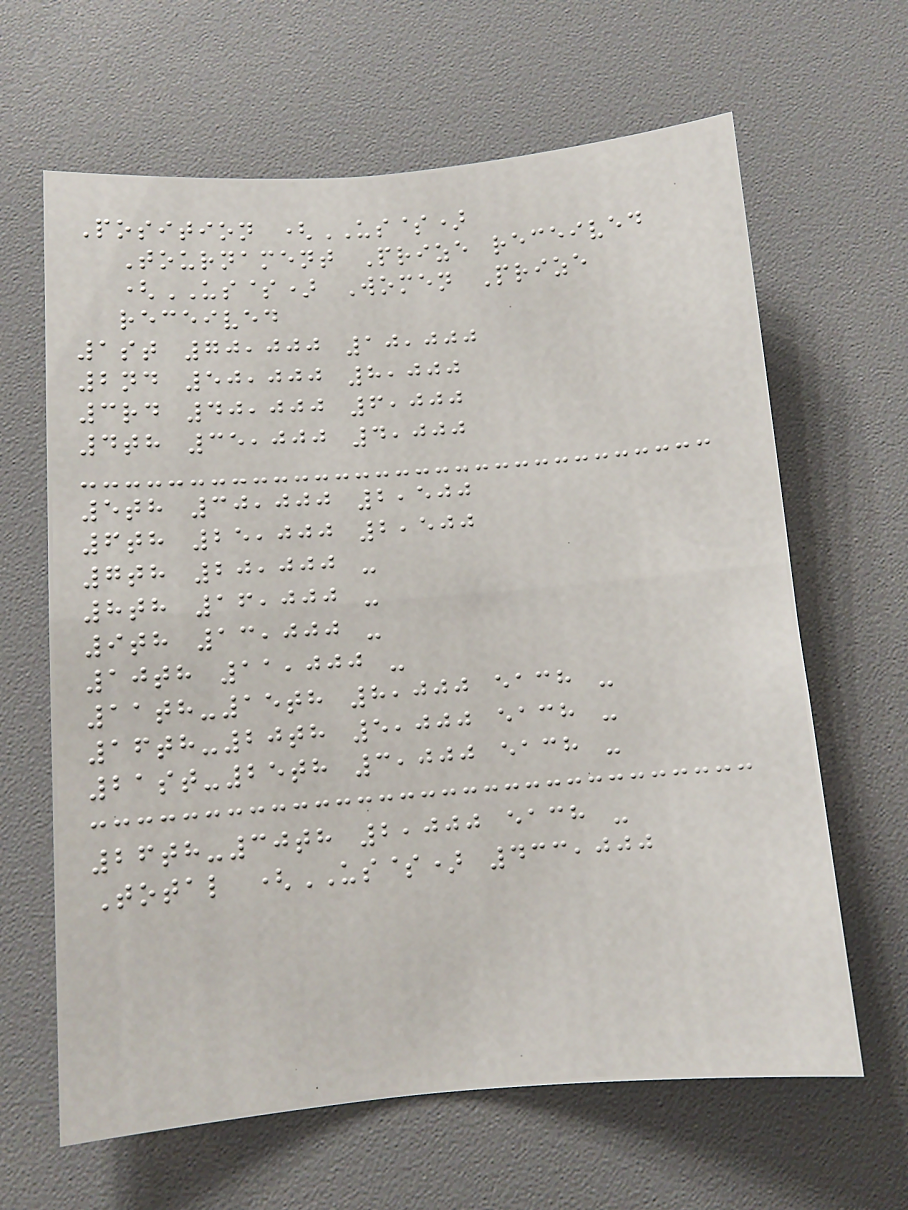Position (US$)
Tournament Prize received
(US$) Women Prize
received
1st 70,000 10,000
2nd 50,000 8,000
3rd 40,000 6,000
4th 35,000 4,000
5th 30,000 2,500
6th 25,000 2,500
7th 20,000 -
8th 16,000 -
9th 13,000 -
10th 11,000 -
11th-15th 8,000 each -
16th-20th 5,000 each -
21st-25th 3,000 each -
26th-30th 2,000 each -
Total (US$) 433,000
